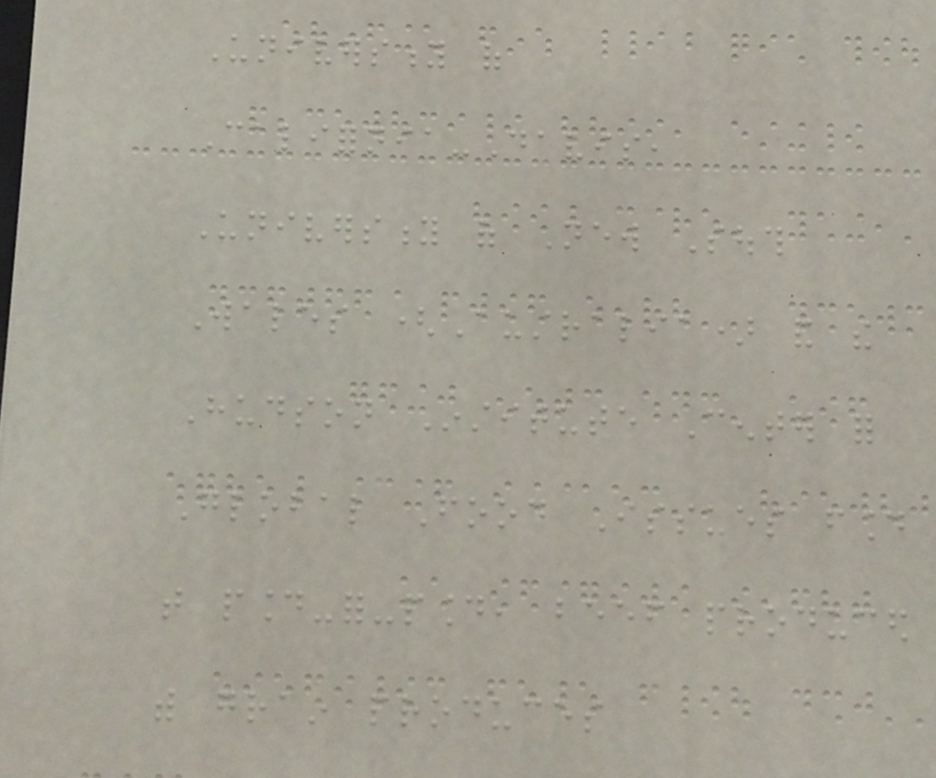University of
California-Davis,
University of New South
Wales (Australia) and the
Hudson Institute Center for
Global Food Issues found
that pound-for-pound, beef produced
with grain produces
